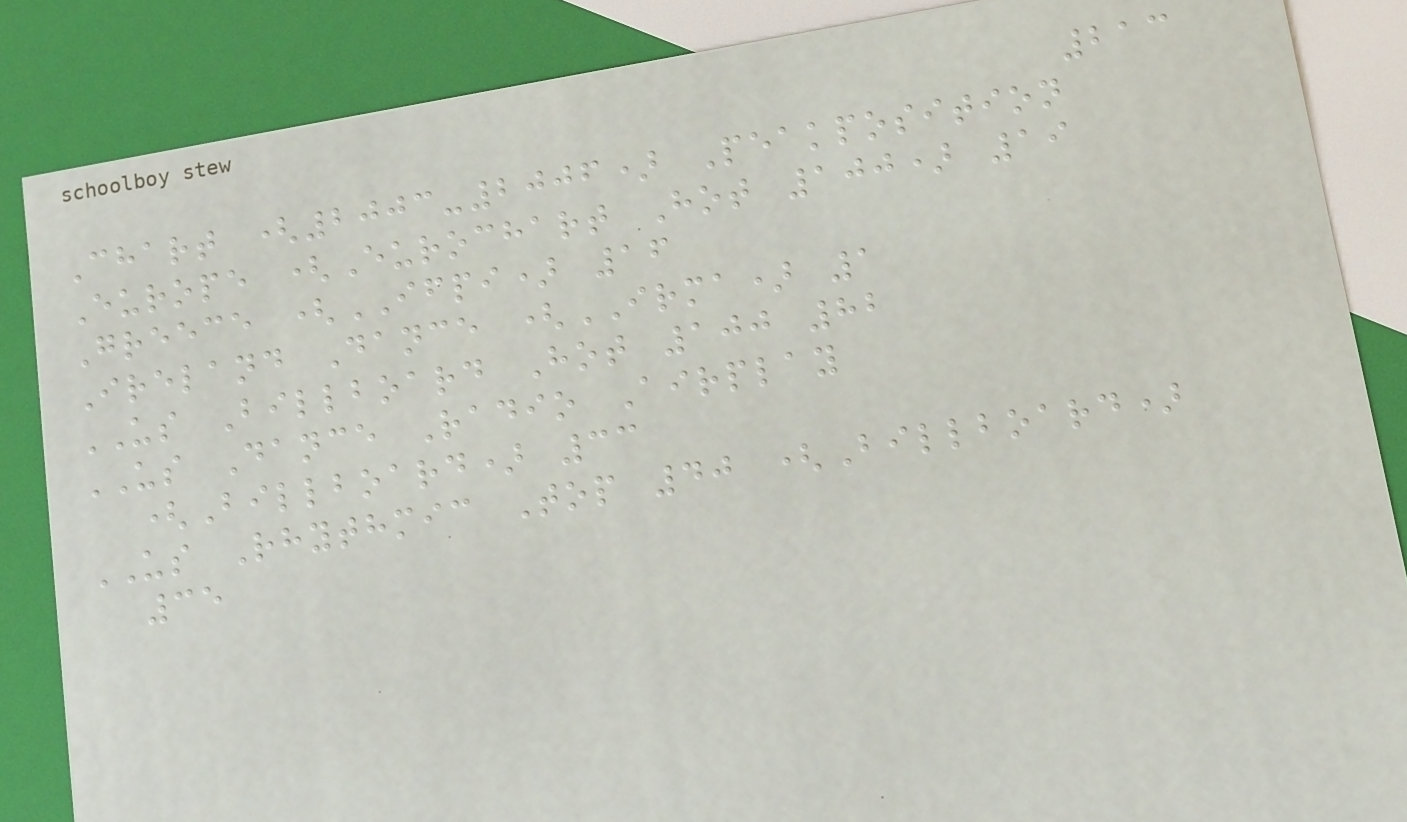213
Chart (2003-2006) Peakposition
Europe (Eurochart Hot 100) 19
Greece (IFPI) 16
Ireland Dance (IRMA) 1
US Billboard Hot 100 82
US Dance Radio Airplay
(Billboard) 33
US Rhythmic Top 40 (Billboard)
35
